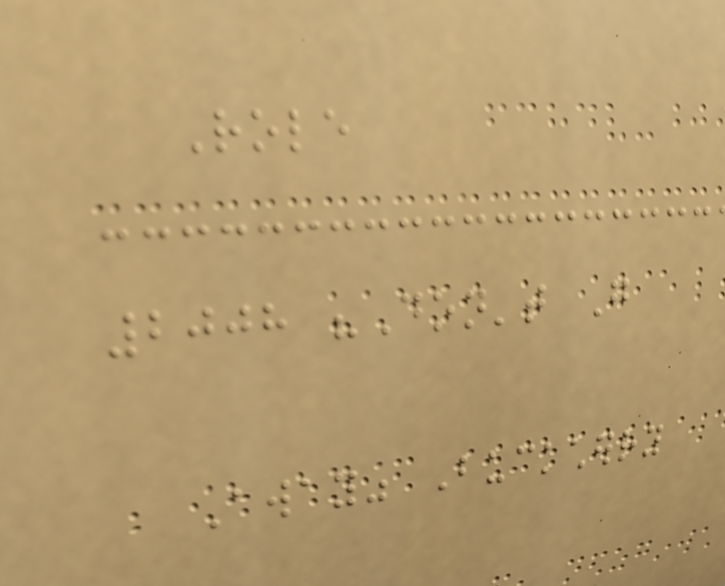Role
2008 "Don't Go
Away" Buckcherry
